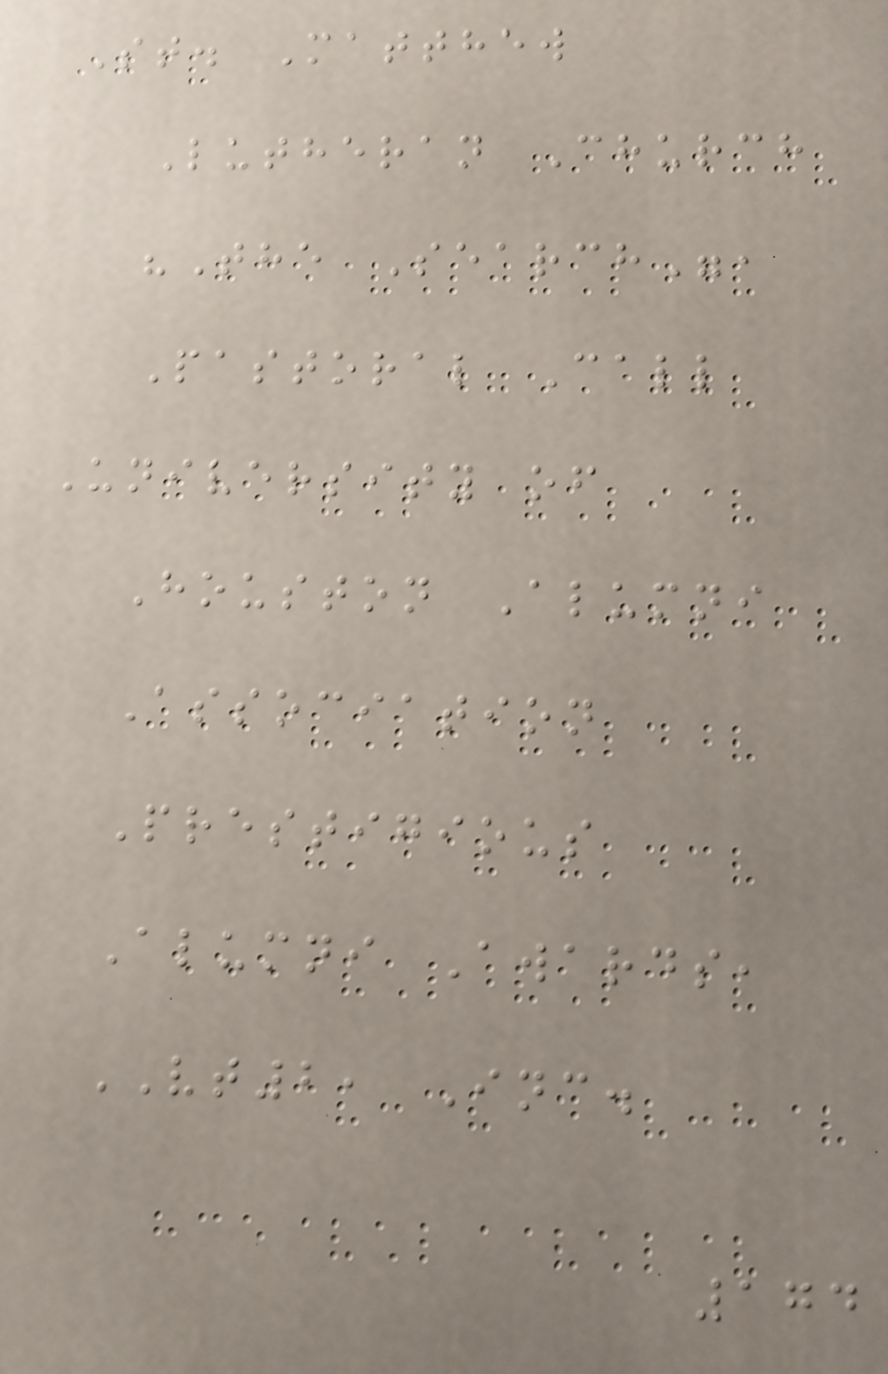St. Matthew
Lutheran Church
"The Search",
Pastoral Call
University of
Houston Alumni
Association
Prestigious
Alumni Awards,
VT2, Inc.
174
